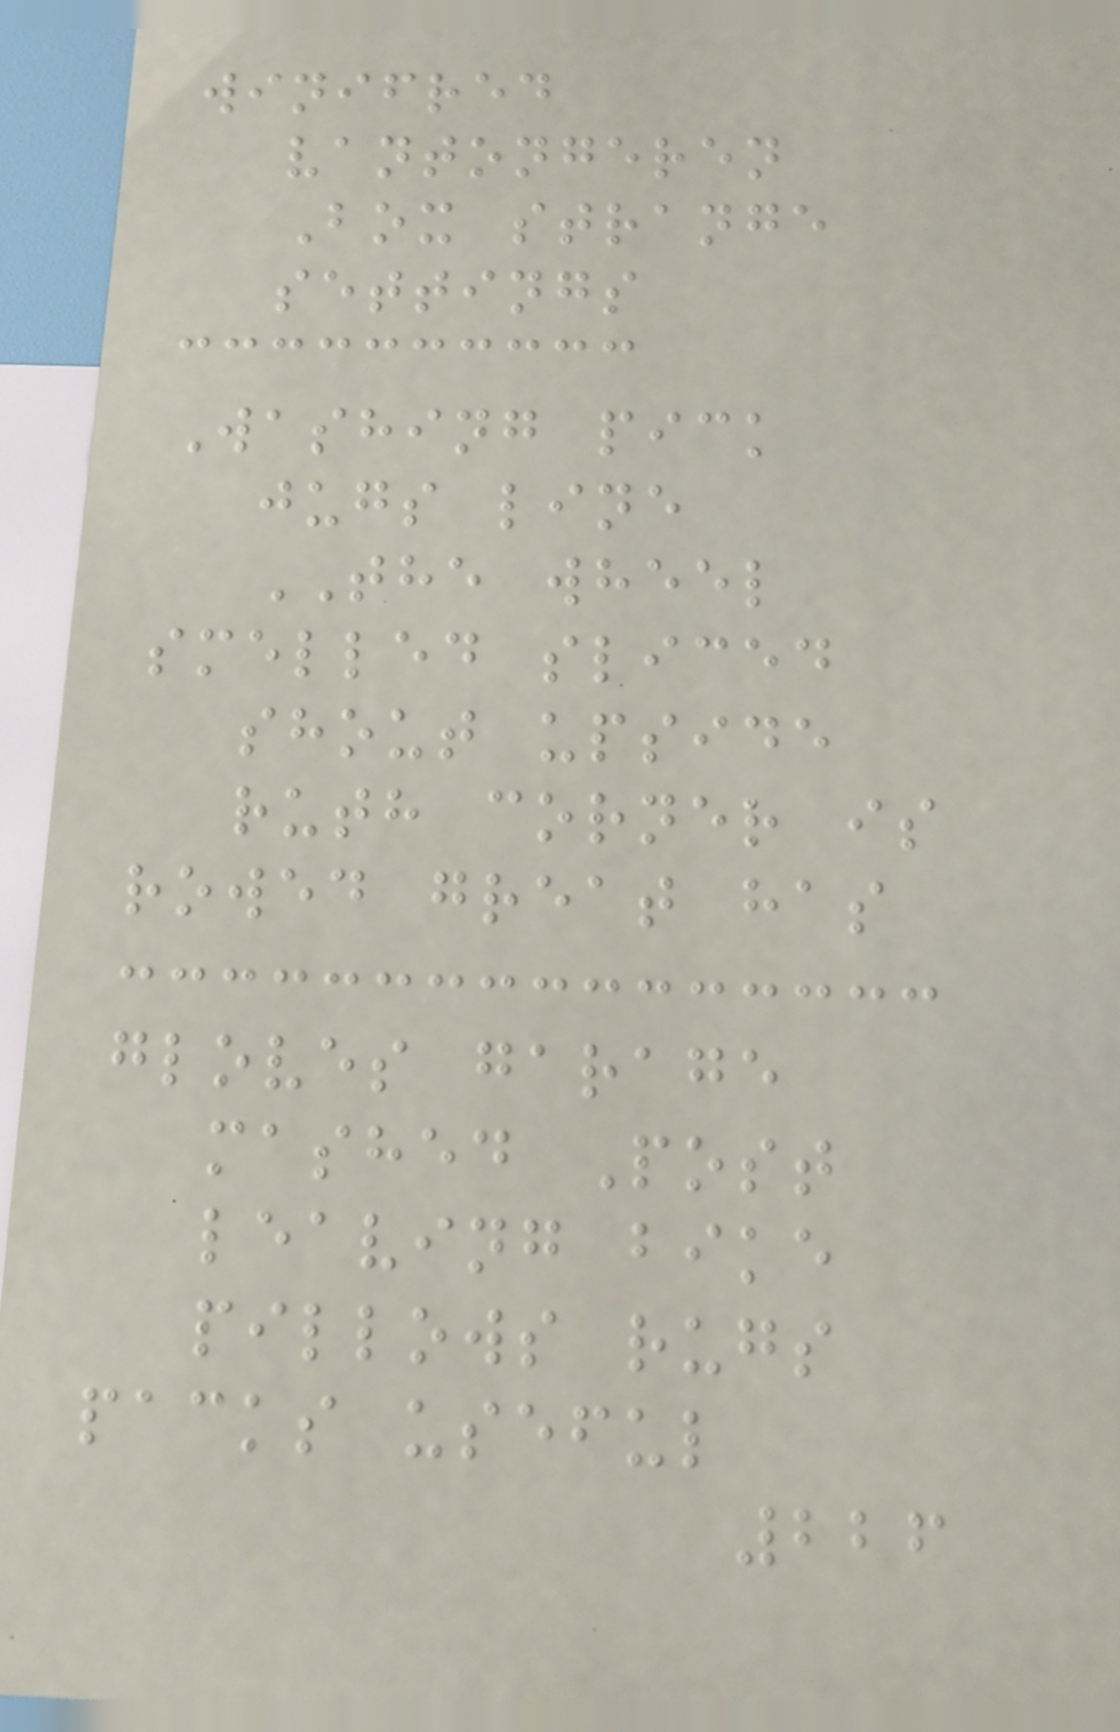winifred
vantongeren
Box strange
settings
Washing pick
jugs line
THE wheel
smelled sliced
shout upside
ruth corner is
rowed great has
gloves garage
mashed Post
leaving bike
pillows rugs
packs useful
226
